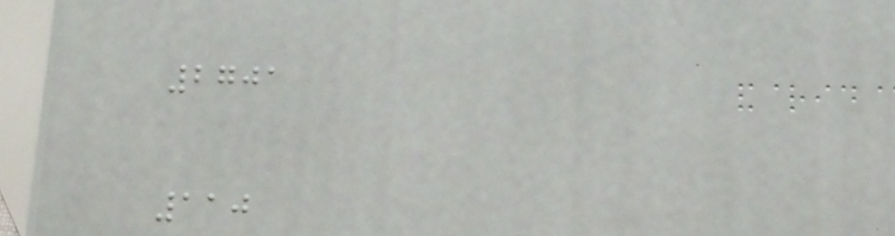2701
110
